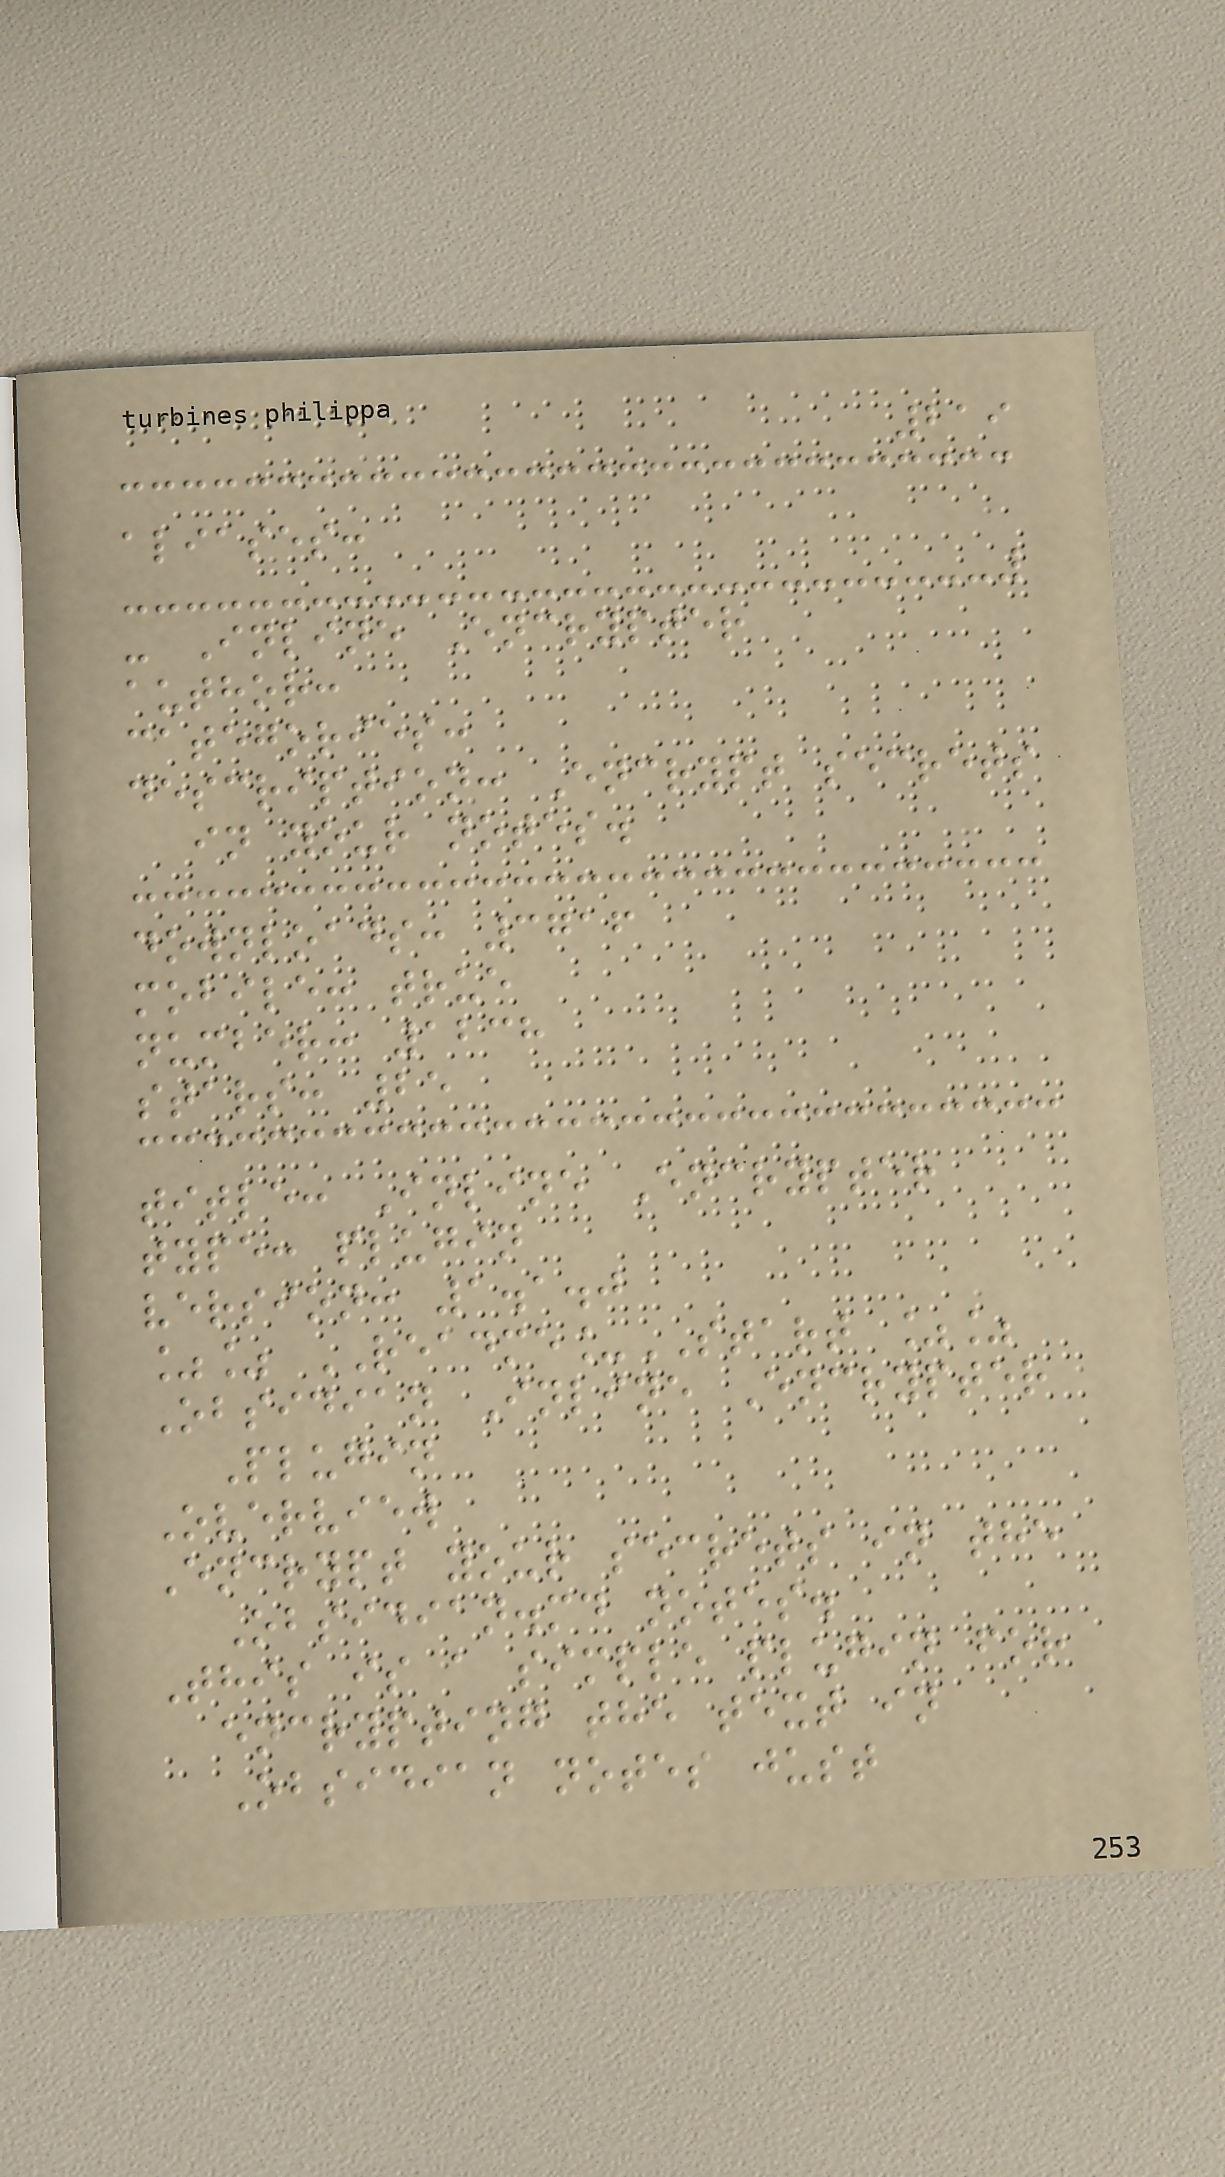219
aliases:
- Inline Encrypter
author:
categories:
description: Encrypt secrets
in your notes.
downloads: 3716
mobile: true
number: 1238
stars: 25
title: Inline Encrypter
type: plugin
version: 1.1.0
%% README_START %%
Obsidian Inline Encrypter
Plugin
Overview
Encrypt your secrets in the
Obsidian.md notes.
This is a simple plugin for
encrypting the text in
Obsidian notes just
